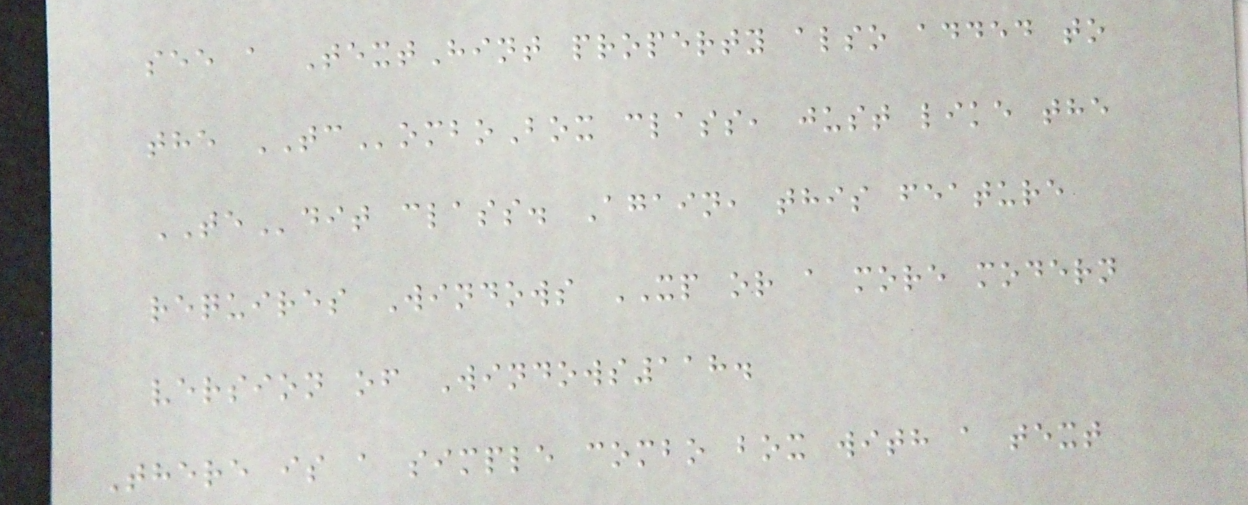see a TextHint property also added to
the TComboBox class, just like the
TEdit class. Again, this feature
requires Windows XP or a more modern
version of Windows118.
There is a simple combo box with a text
